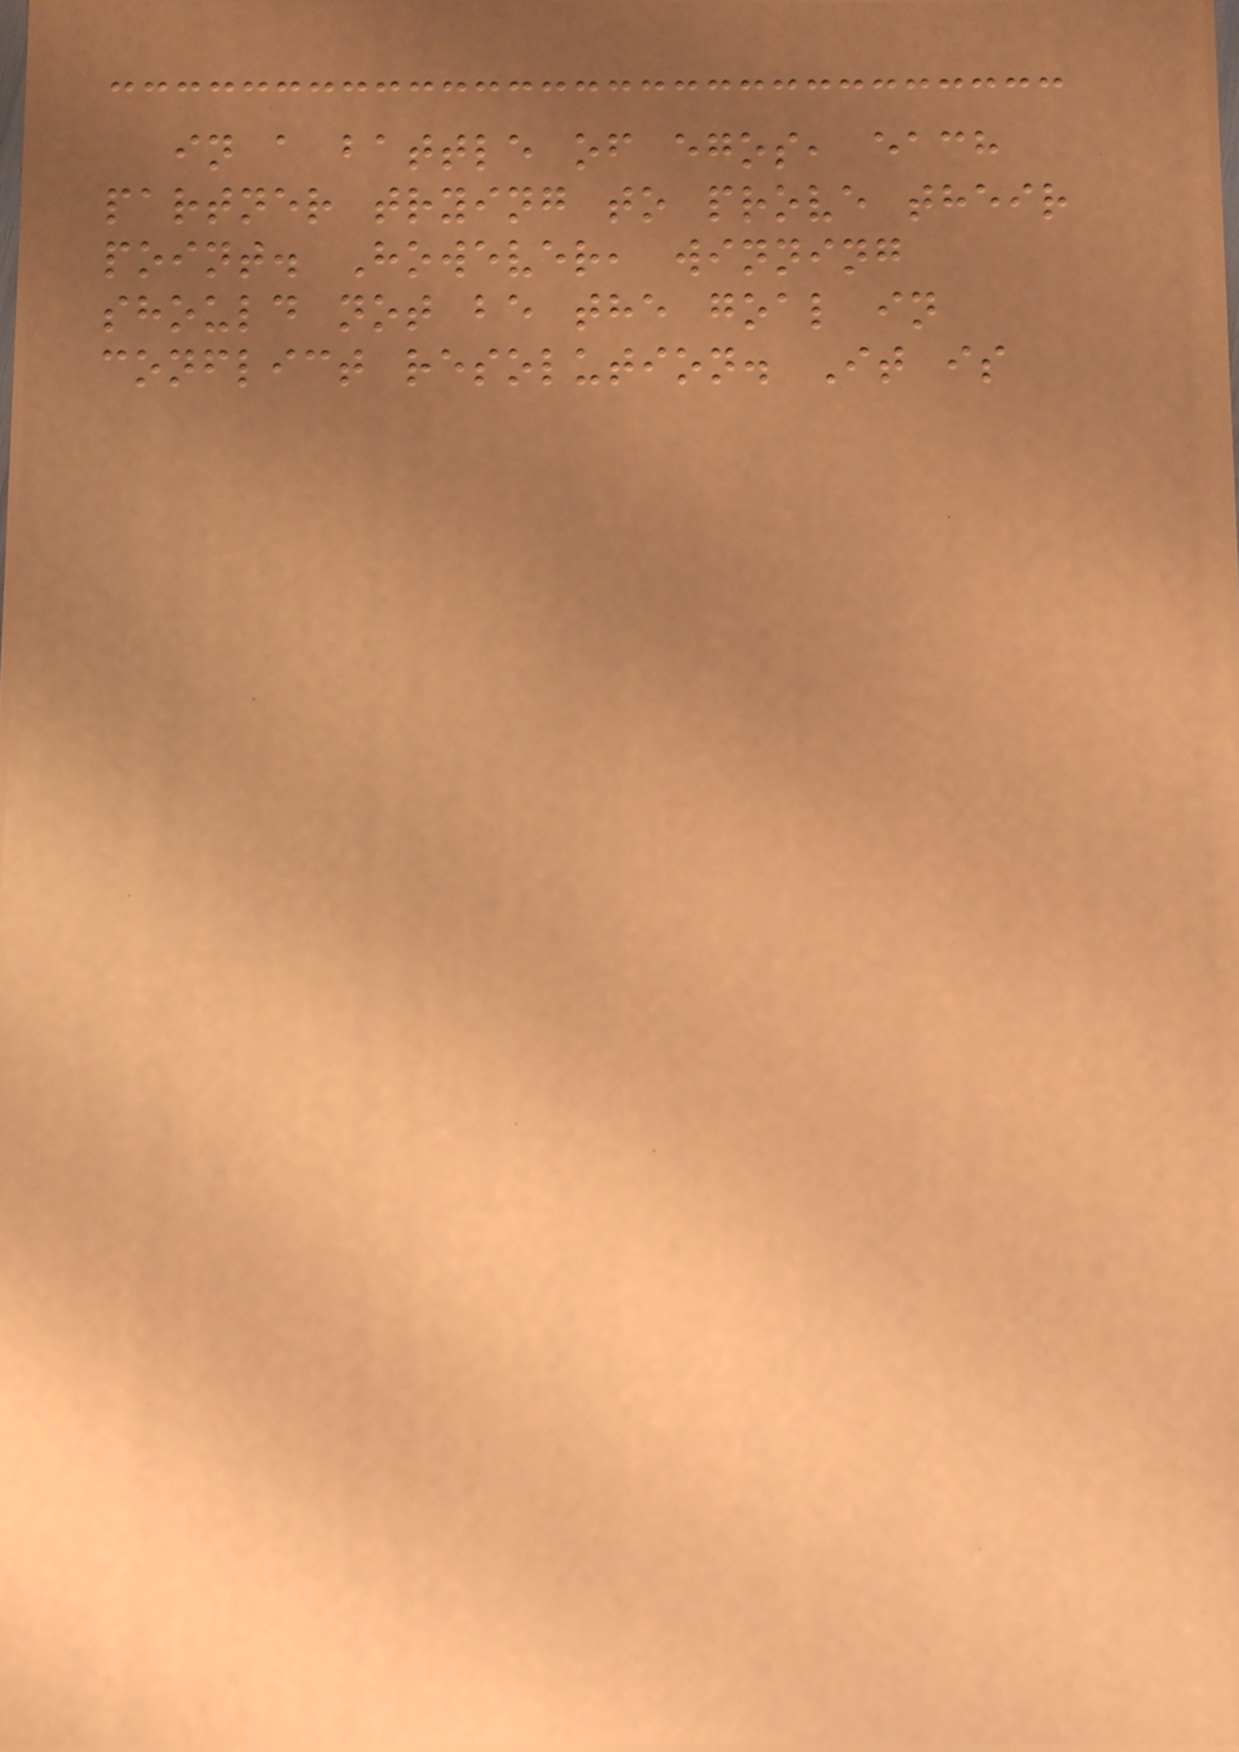in a battle of egos, each
partner trying to prove their
point. However, winning
should not be the goal in
conflict resolution. It is
